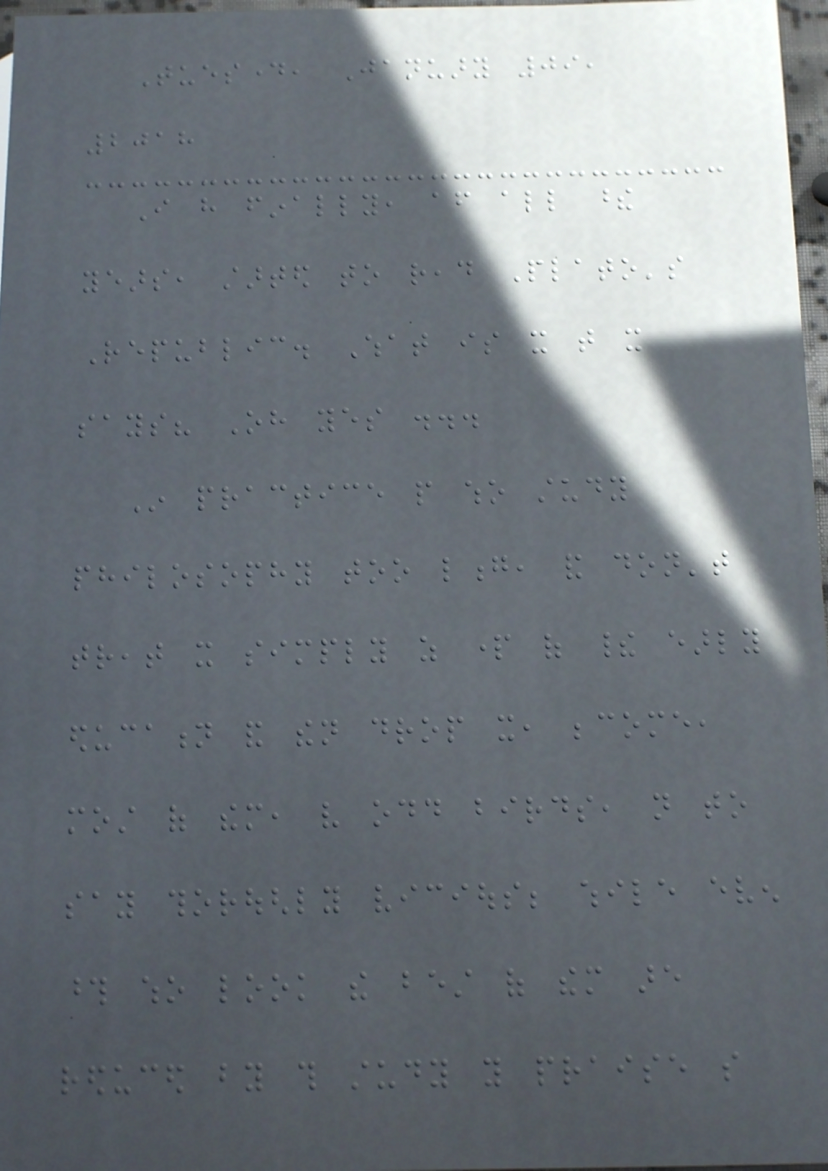Tuesday, January 09,
2018
I have finally, after all these
years, started to read Plato's
Republic. What is it that it
says? Oh yes ...
In practice people who study
philosophy too long, and don't
treat it simply as part of their early
education and then drop it, become,
most of them, very odd birds, not to
say thoroughly vicious; while even
those who look the best of them are
reduced by this study you praise so
